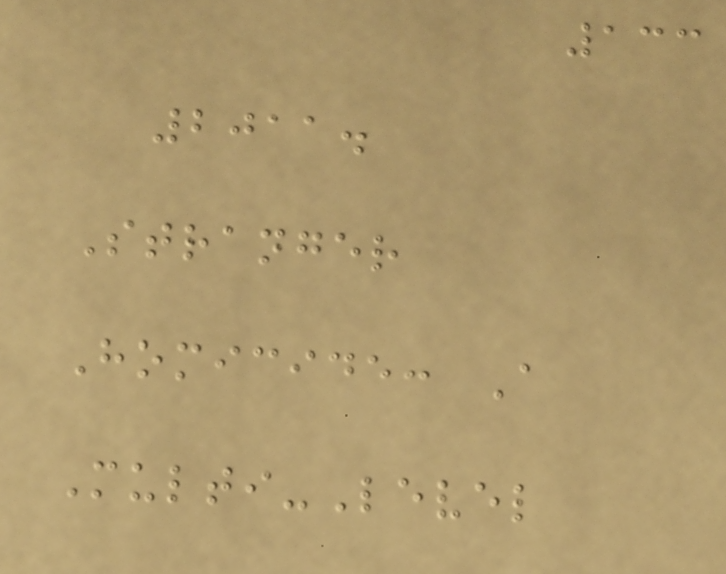133
2011.
Stranger
Homicide: A
Multi-Level
